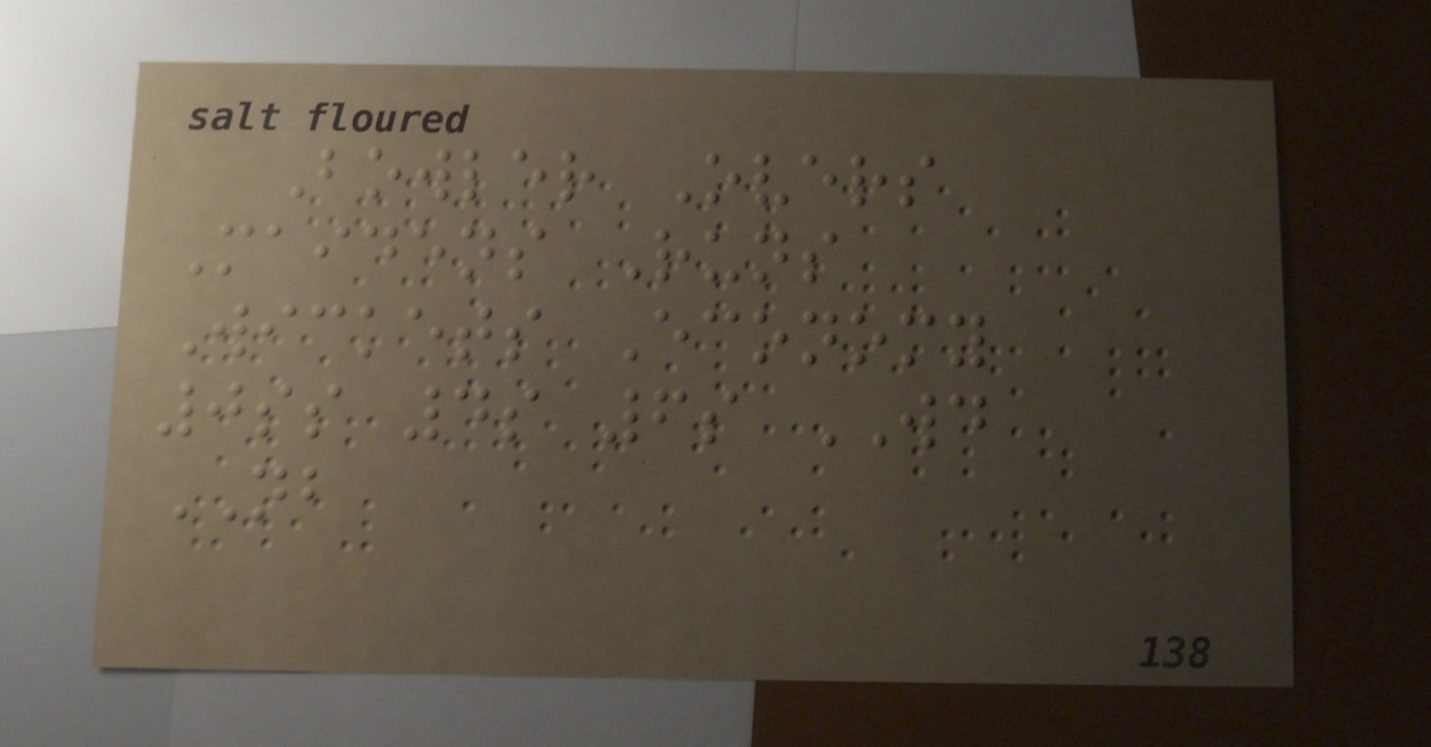Bowler Overs
Maidens Runs
Wickets Economy
0ss 4s 6s WD
NB
